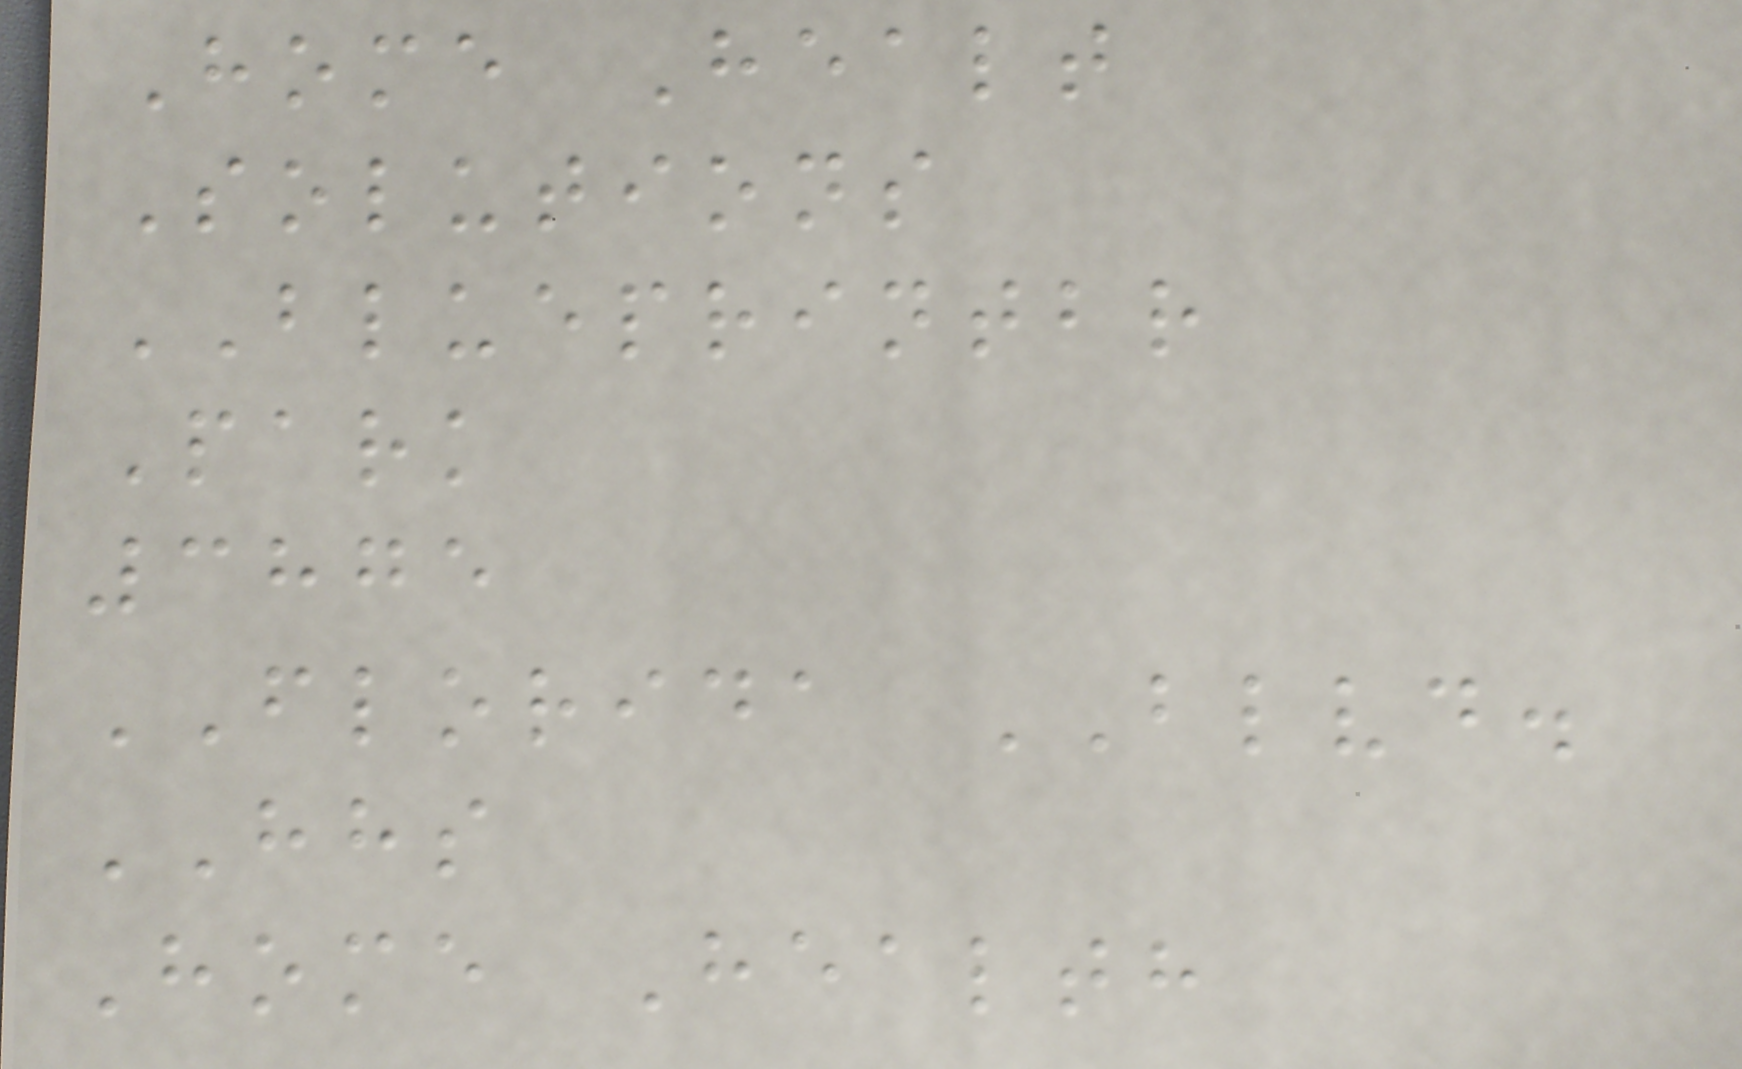Home Healt
Solutions
BLUEPRINTBR
Park
3875
FLORIDA BLVD.
HHS
Home Health
